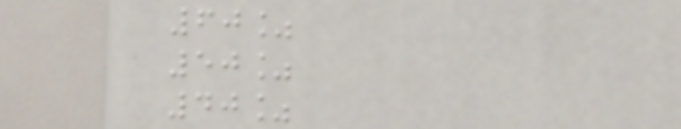60%
50%
40%
